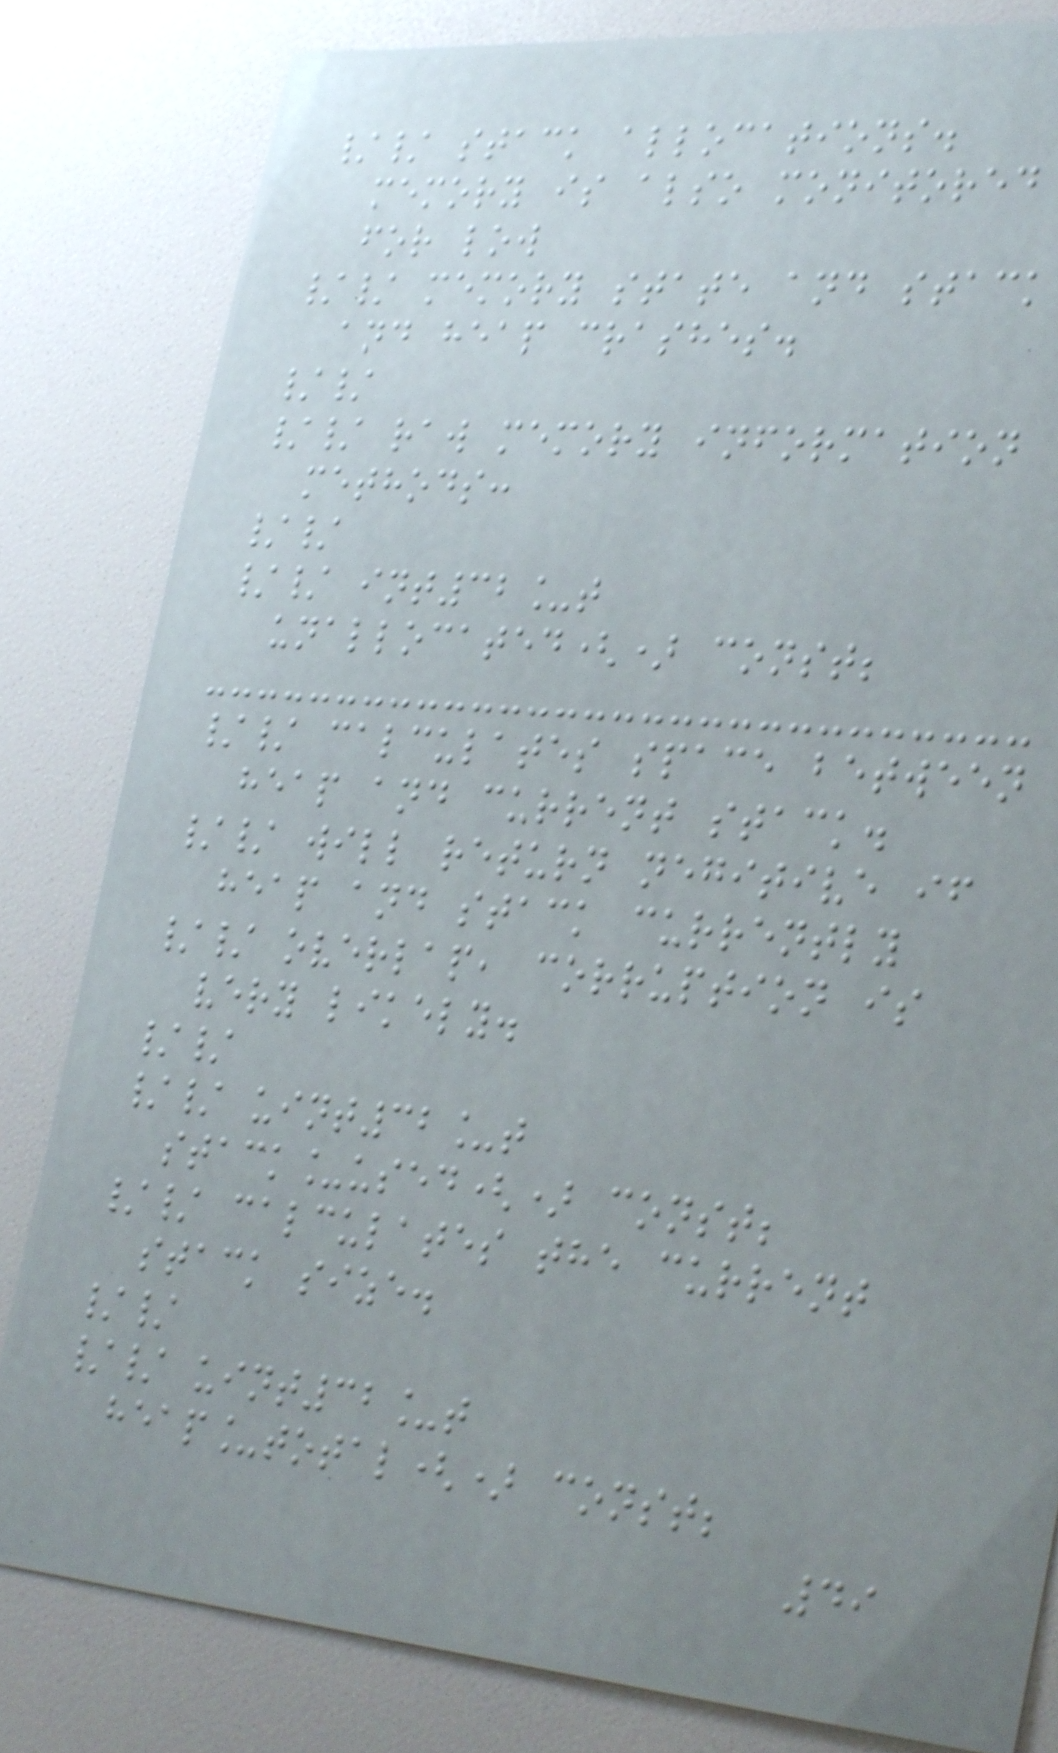// stack allocations.
memory is also monitored
for low
// memory state and stack
and heap crashes.
//
// raw memory information
methods:
//
// int32_t
unallocated() const;
// calculates space between
heap and current stack.
// will return negitive if
heap and stack currently
// overlap, corruption is
very likely.
//
// uint32_t
stack_used() const;
// calculates the current
stack size.
//
// uint32_t
heap_total() const;
49
